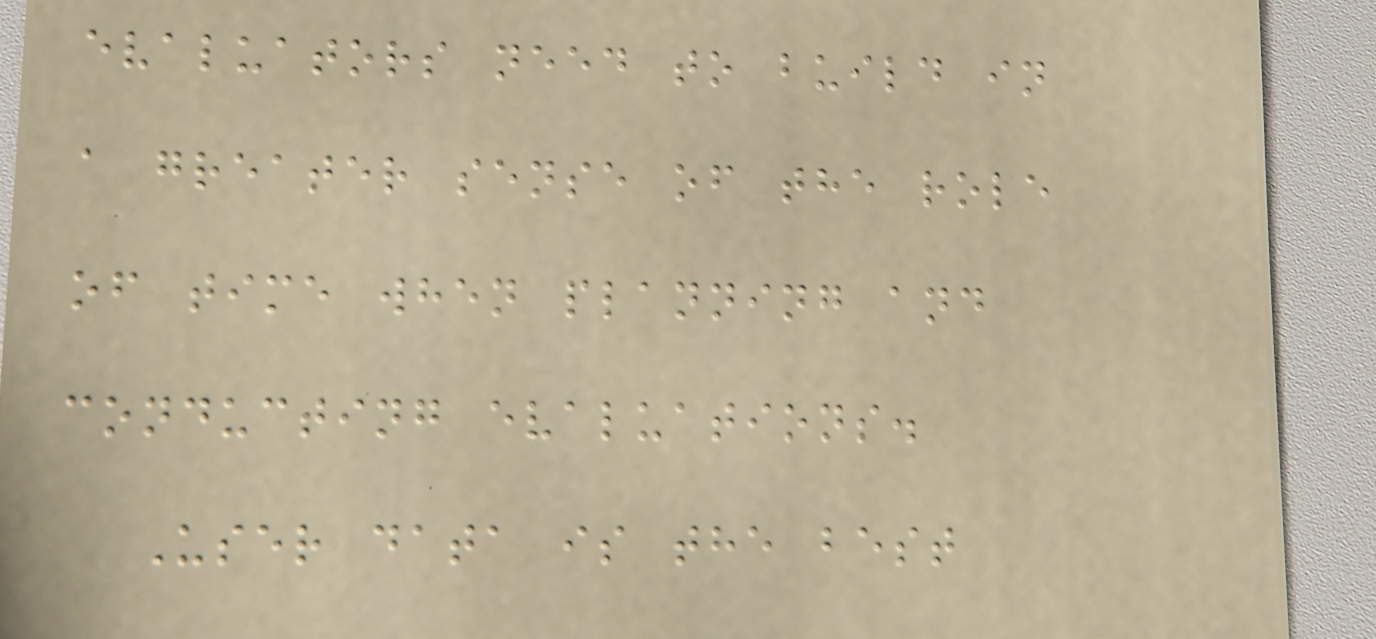evaluators need to build in
a greater sense of the role
of time when planning and
conducting evaluations.
User data is the best
